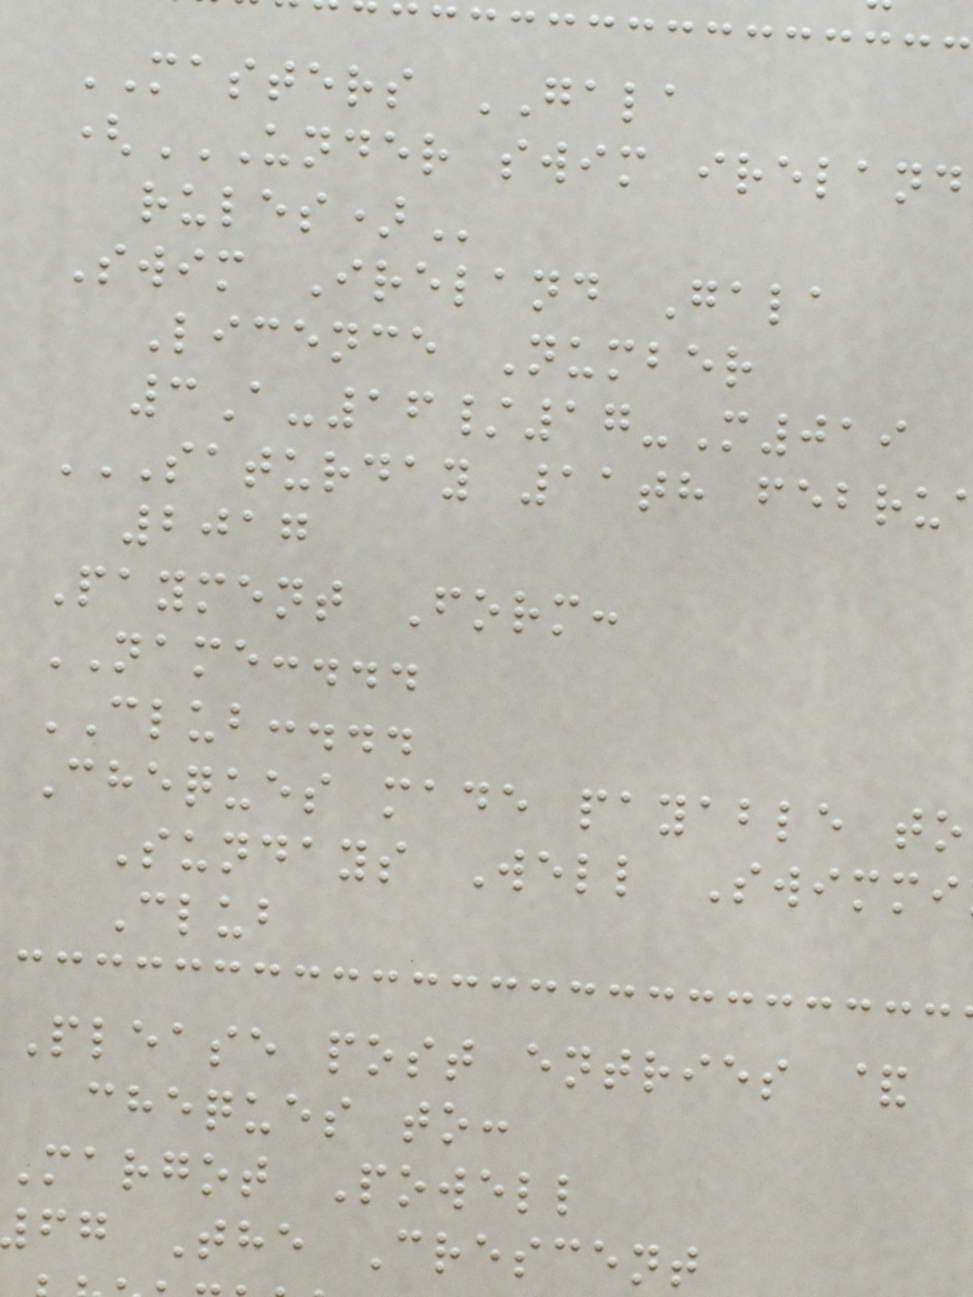MASTERS GALA
(UNDER SWIM IRELAND
Swim Ireland Gala
Licence Number
3A-16/17-M019
2017
Payment Form:
NAME:...
CLUB:...
Cheques made payable to
Sundays Well Swimmi
Club
Please post entries &
cheques to:
Margot Powell
fg The Crescent
